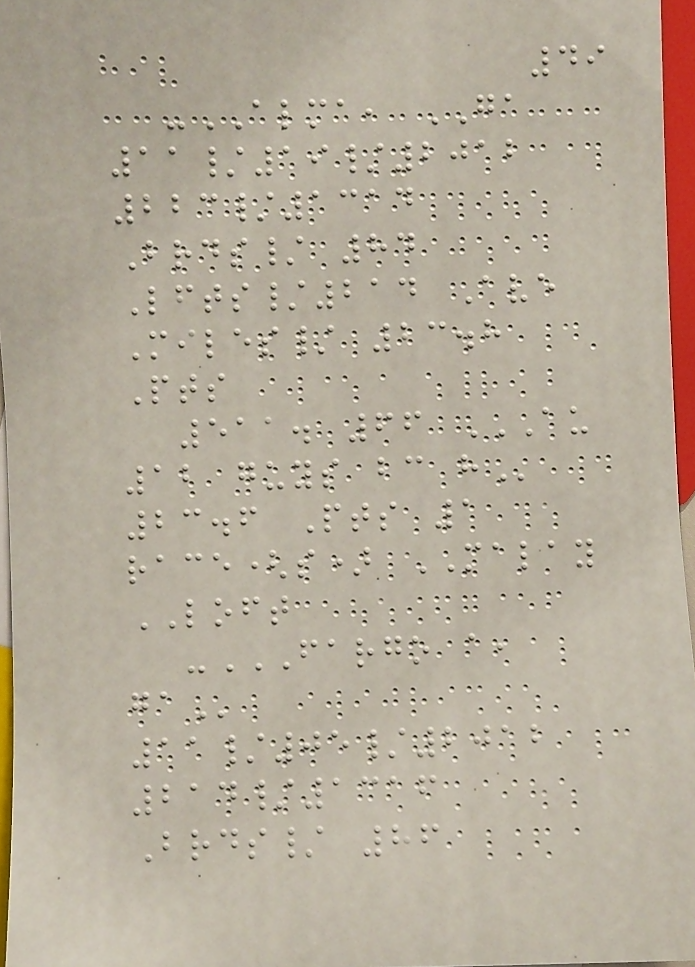49
-ALMA, GA
11/19/2012
223/1314
Brds/ 84
Lfts/214 Ave
Miles/ 23.8
Pts
511. 66 AU
12 GUYS BC H
23.6 Pts 1
race(s) MALAY
LOFT
-FARGO A,
GA
11/05/2012
214/1316
Brds/ 86
